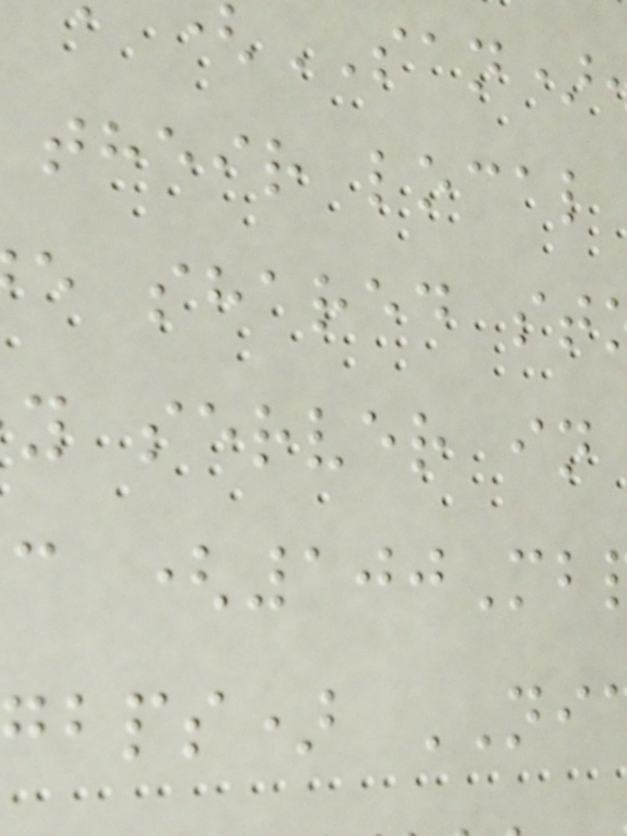their local
e shared st
y server in
c (100Mb
bps) NI
